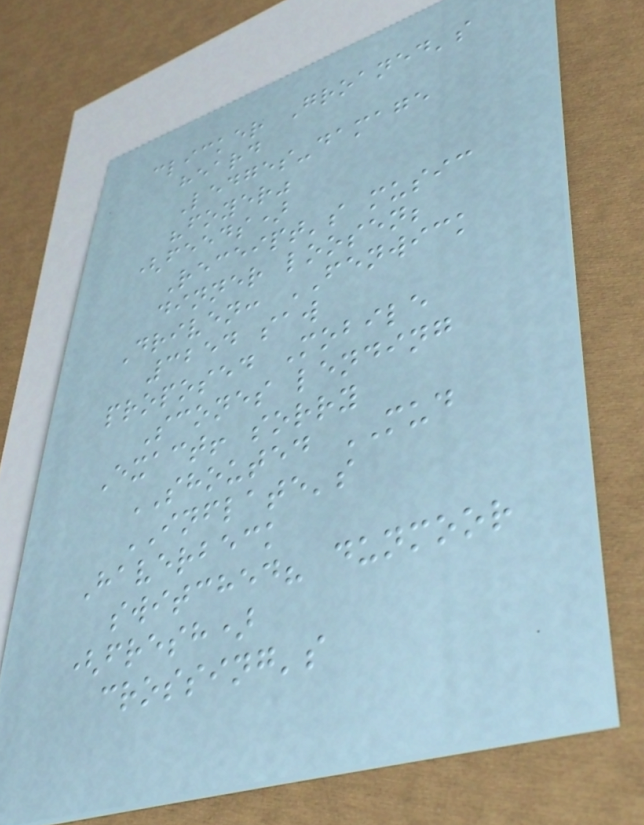clicker Groaned's
heard
Ledges-damage
"foyer"
(feeds)
Receipt's music
dinner loosen;
Driven: FENWICK
3254 saw
proposed Mobile
Scones lending
Exact! sorry
SHOUTED MUD
INFLATE's
Haverbeck
switched? dunmoor
(fresh)
crossing's
